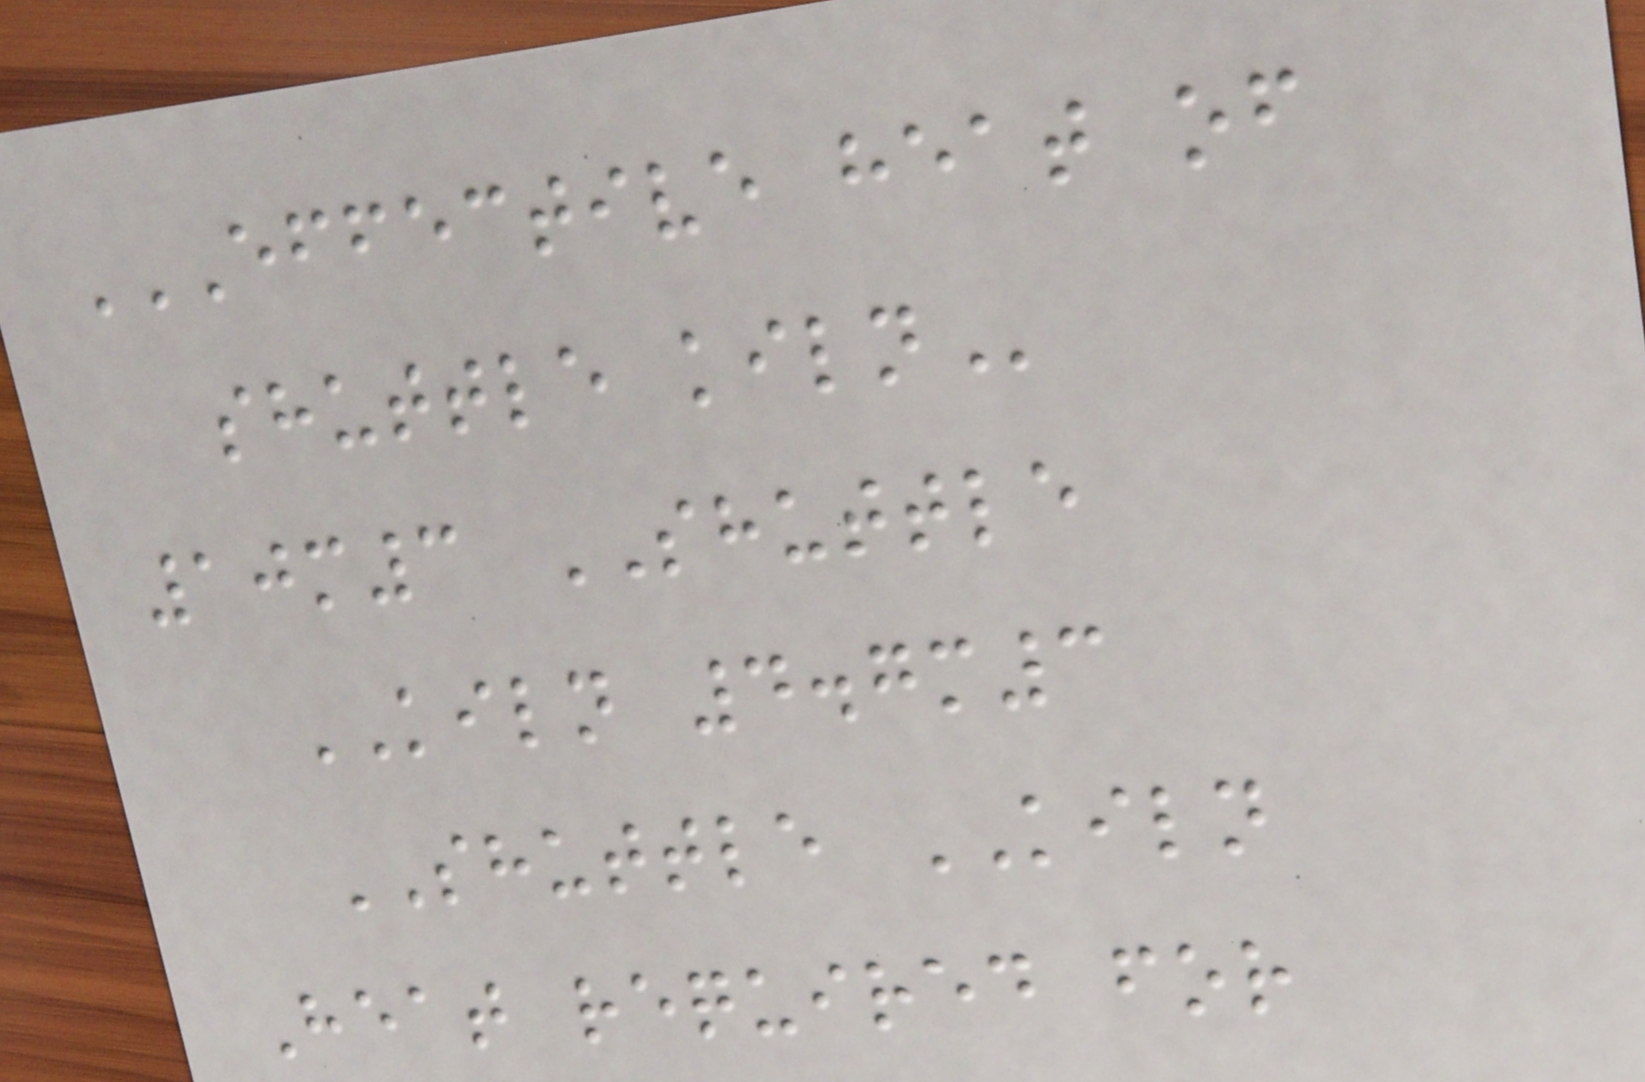EFFECTIVE HEAT OF
SHUTTLE KILN
10m3 SHUTTLE
KILN 4.7m3
SHUTTLE KILN
Heat required for
